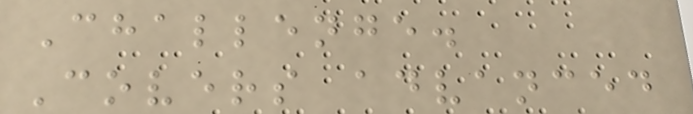Challenge.
Covers advanced
